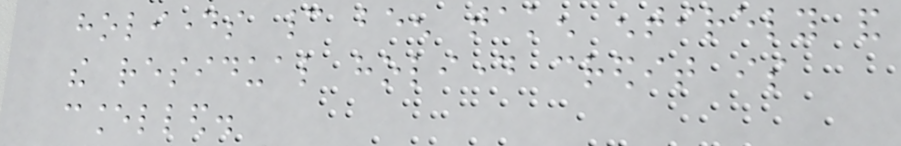holidays cannot been taken entirely and
the residual holiday credit is
cancelled.
